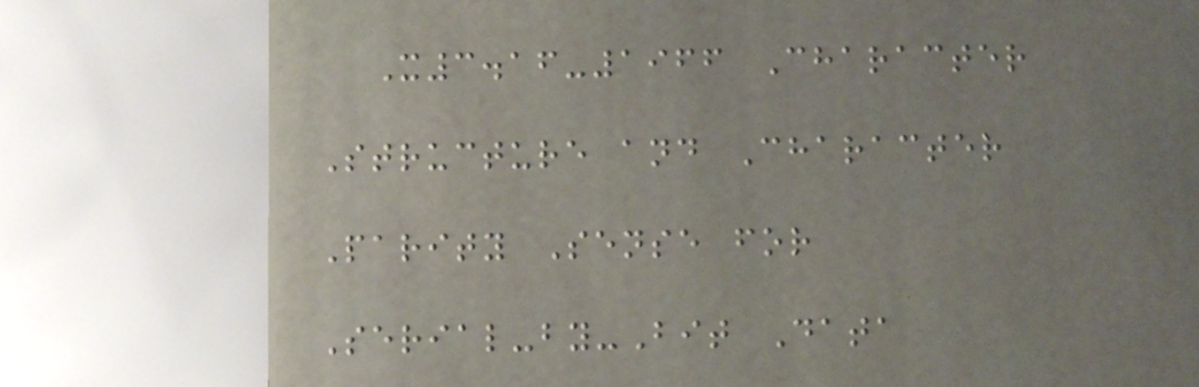X3.16-1966 Character
Structure and Character
Parity Sense for
Serial-by-Bit Data
